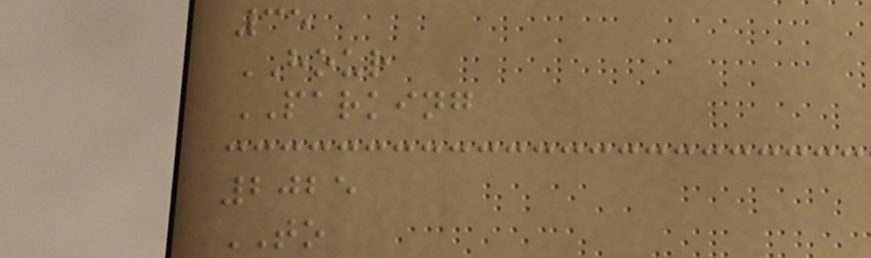35
HOUR
PARKING
2025
TO
